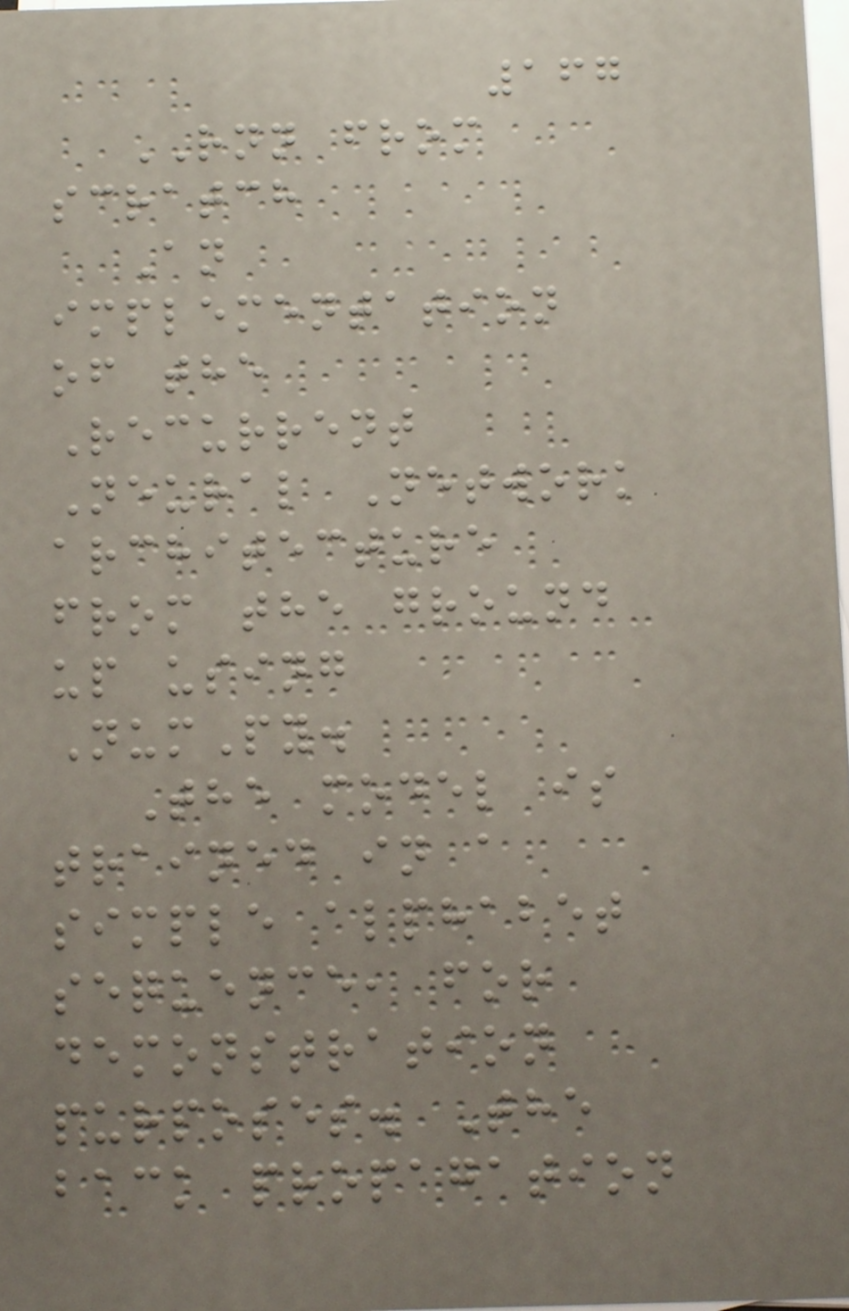167
RNN from
scratch
An
implementation
of the
Recurrent
Neural Network
architecture
from the ground
up using
NumPy.
The model is
trained in a
simple alphabet
sequence, for
demonstration
purposes. The
back propagation
